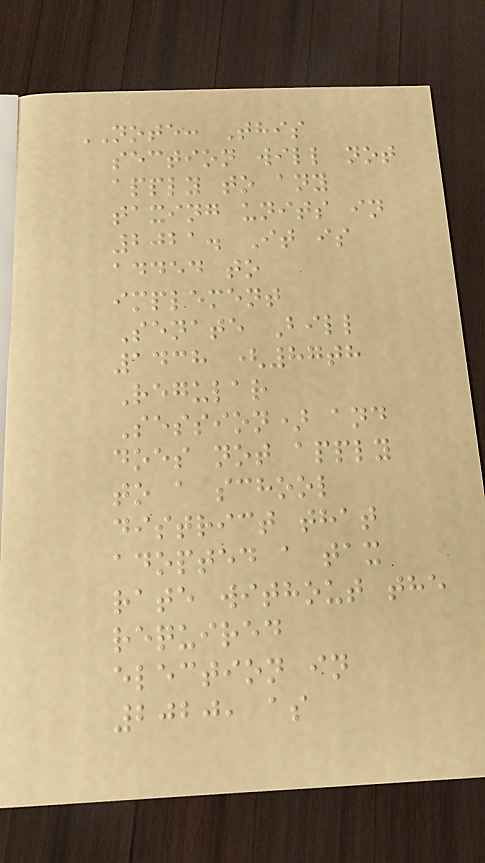NOTE: This
section will not
apply to any
taxing units in
2021. It is
added to
implement
Senate Bill
1438 (87th
Regular
Session) and
does not apply
to a school
district that
adopted a tax
rate without the
required
election in
2020, as
